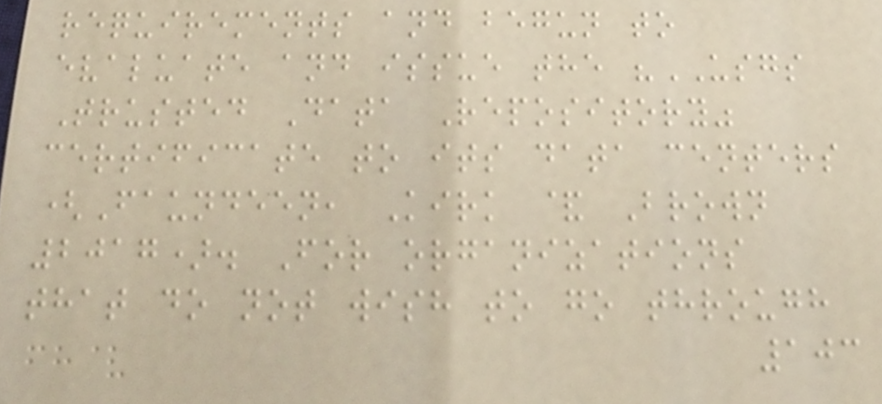requirements and begun to
evaluate and issue the "USGS
Trusted Data Repository"
certificate to its data centers
(Faundeen, Kirk & Brown
2017). For organizations
that do not wish to go through
103
